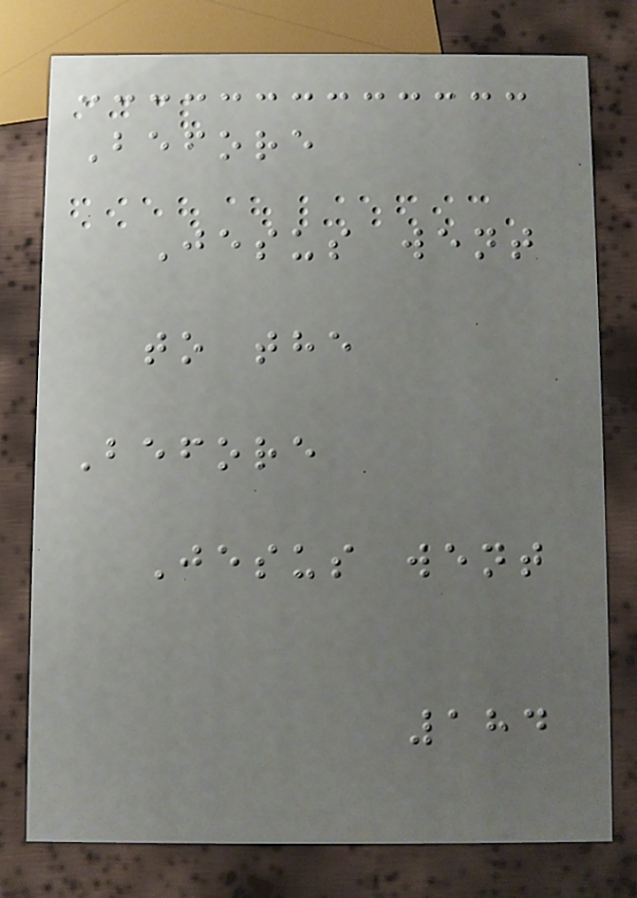Before
Jesus went
to the
Before
Jesus went
184
